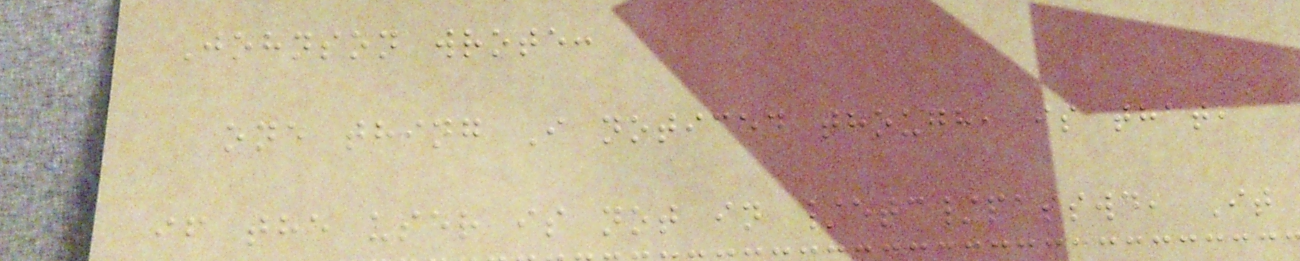Johnson wrote:
one thing I noticed though, is that,
if the user is not in /etc/passwd, It
